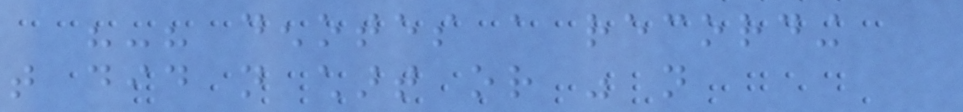"-" denotes a recording
that did not chart or was not
